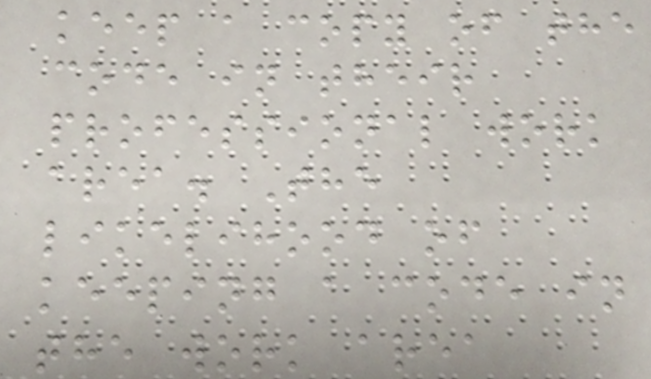keep a copy of the
code in their
professional work
area. The
likelihood of
keeping a code in
the work area
